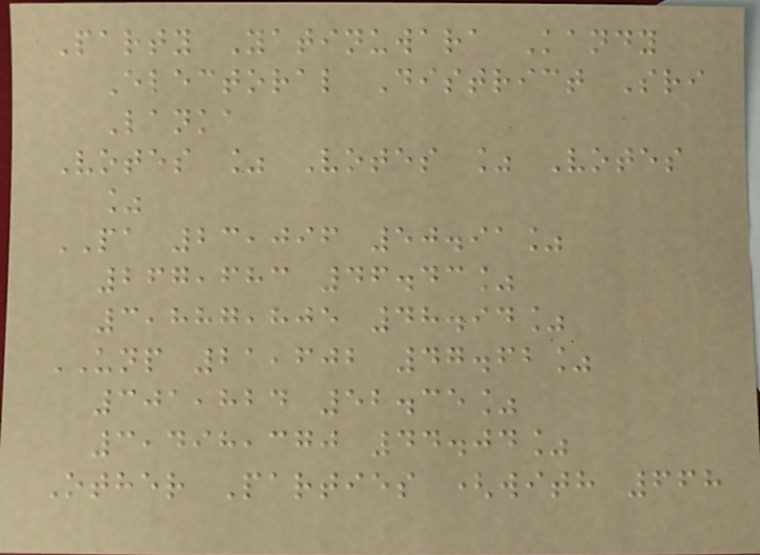Party Yatinuwara Kandy
Electoral District Sri
Lanka
Votes % Votes % Votes
%
PA 23,096 50.91%
267,683 46.43%
3,887,805 48.94%
UNP 21,602 47.62%
301,824 52.35%
3,498,370 44.04%
Other Parties (with 668
